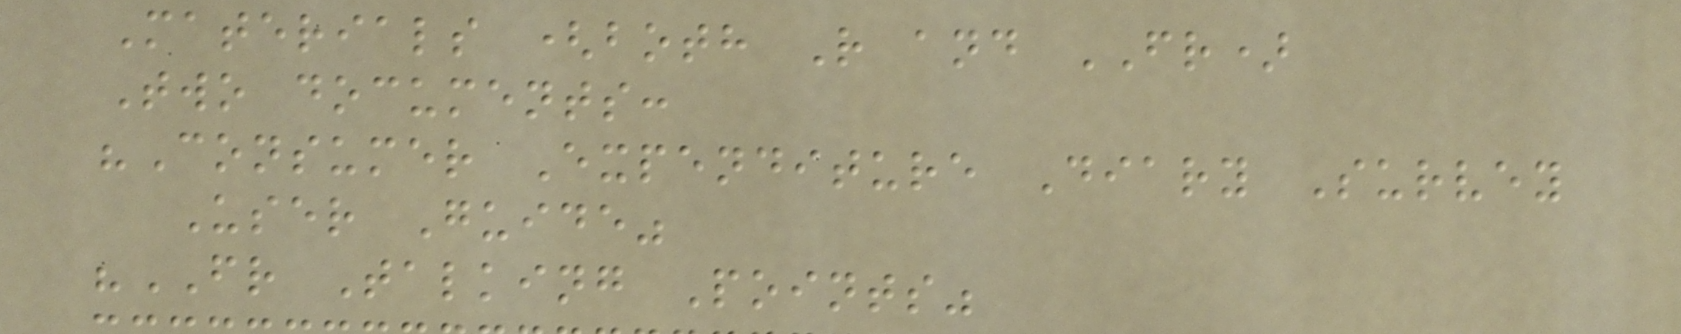Materials (both R and FR)
Two documents:
"Consumer Expenditure Diary Survey
User Guide"
"FR Talking Points"
